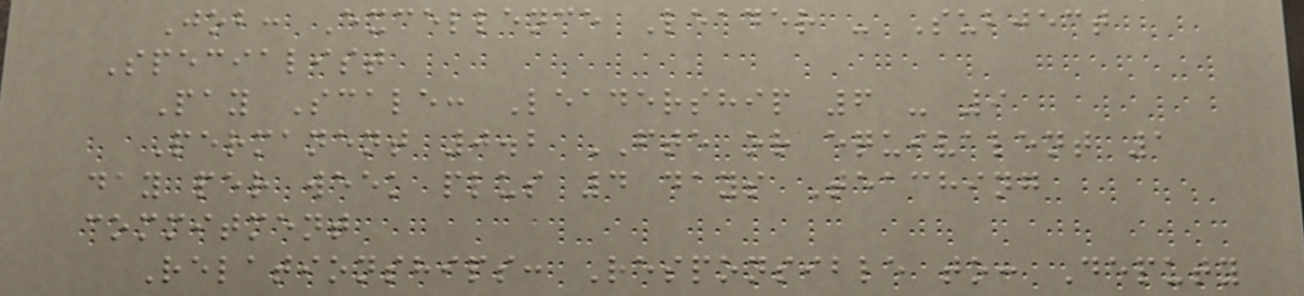Job: Excellence Leader - Subject
Specialist
Pay Scale: Leadership 6 - 9
Permanent 0.2 FTE or equivalent 1
day per week plus 4 days Teaching
commitment
Relationships: Responsible to: Deputy
